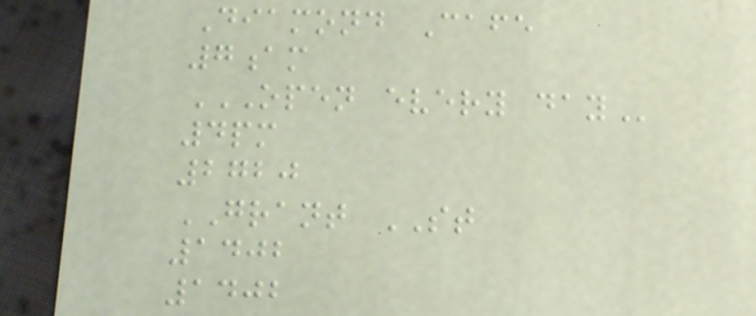Diamond Cafe
7am
OPEN EVERY DAY
4pm
2720
GRANT ST
1402
1402
